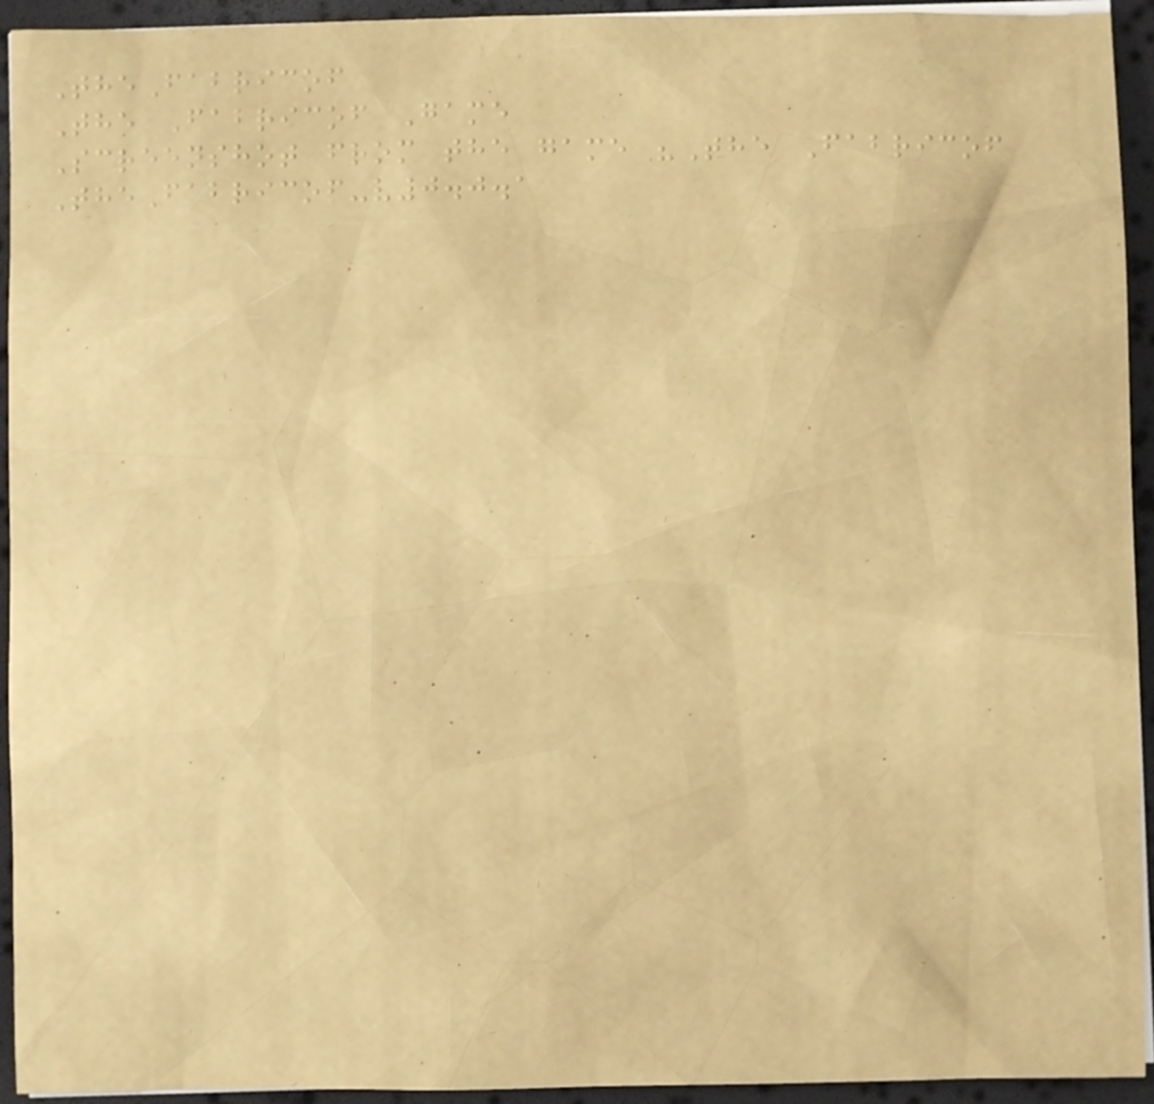TheFabricof
The Fabricof Game
Screenshot from the game "The Fabricof
TheFabricof-v0.0.1
